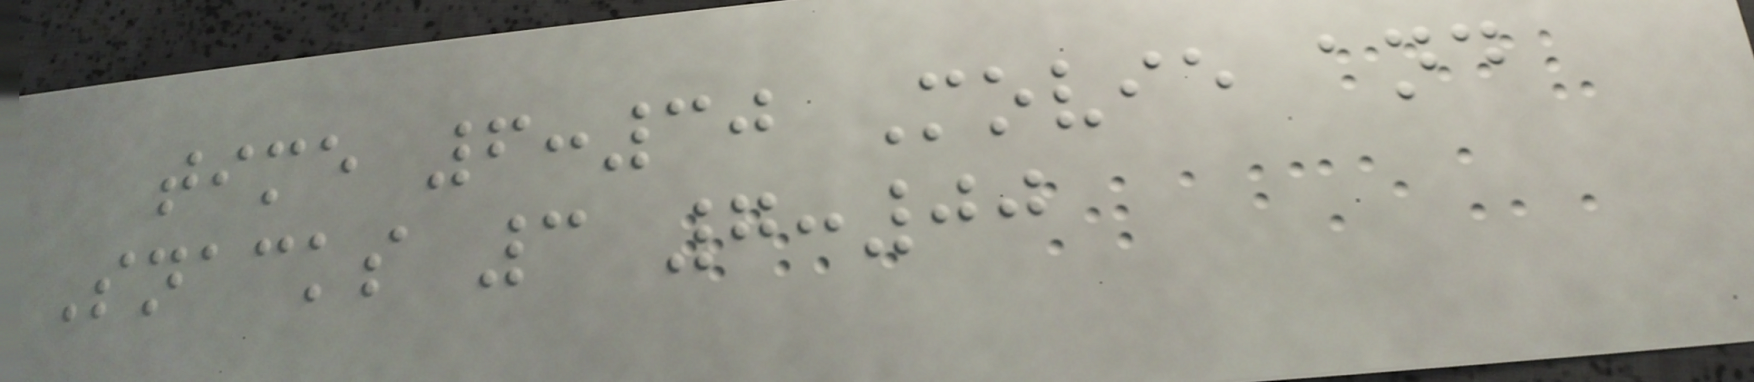time 6:30 Movie and
Snacks 3 7:00
